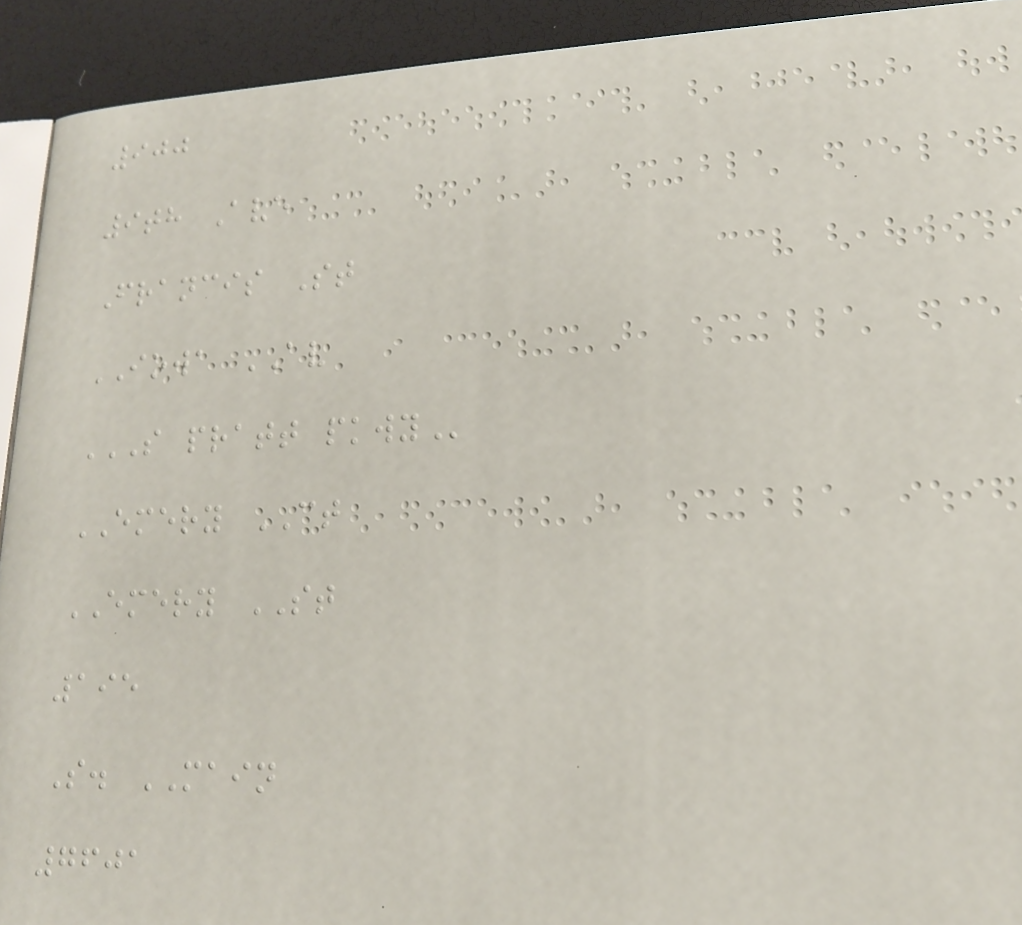900
9th Ave
Francis St
IOWA AV
S PRATT PKWY
EMERY CT
EMERY ST
195
S. MAIN
7601
